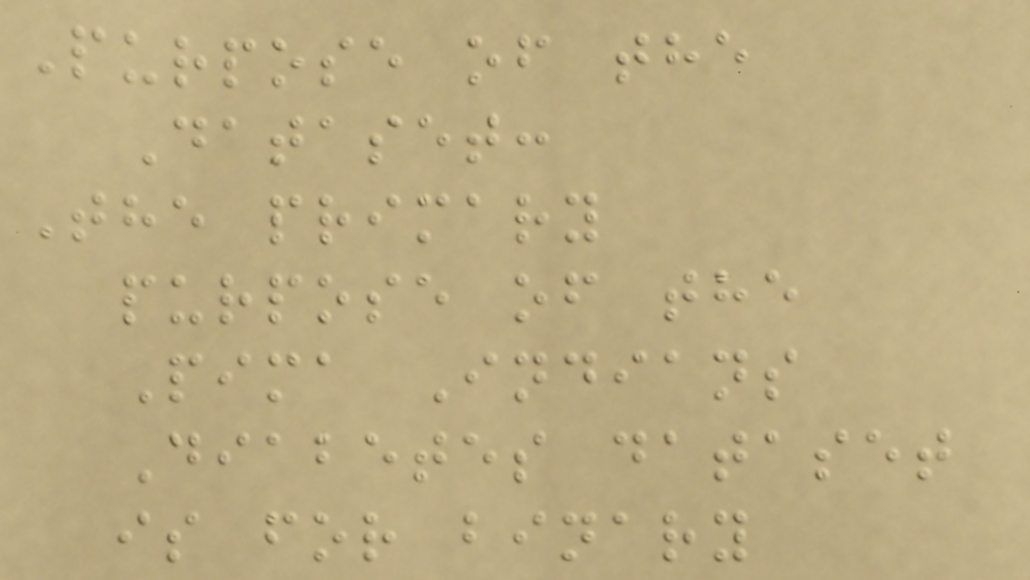Purpose of the
Dataset:
The primary
purpose of the
Pima Indians
Diabetes dataset
is for binary
